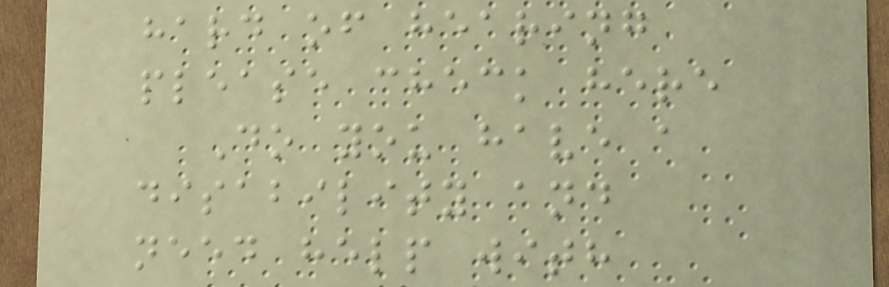hard of hearing
please check here
Do you have a
disability and
need help with
